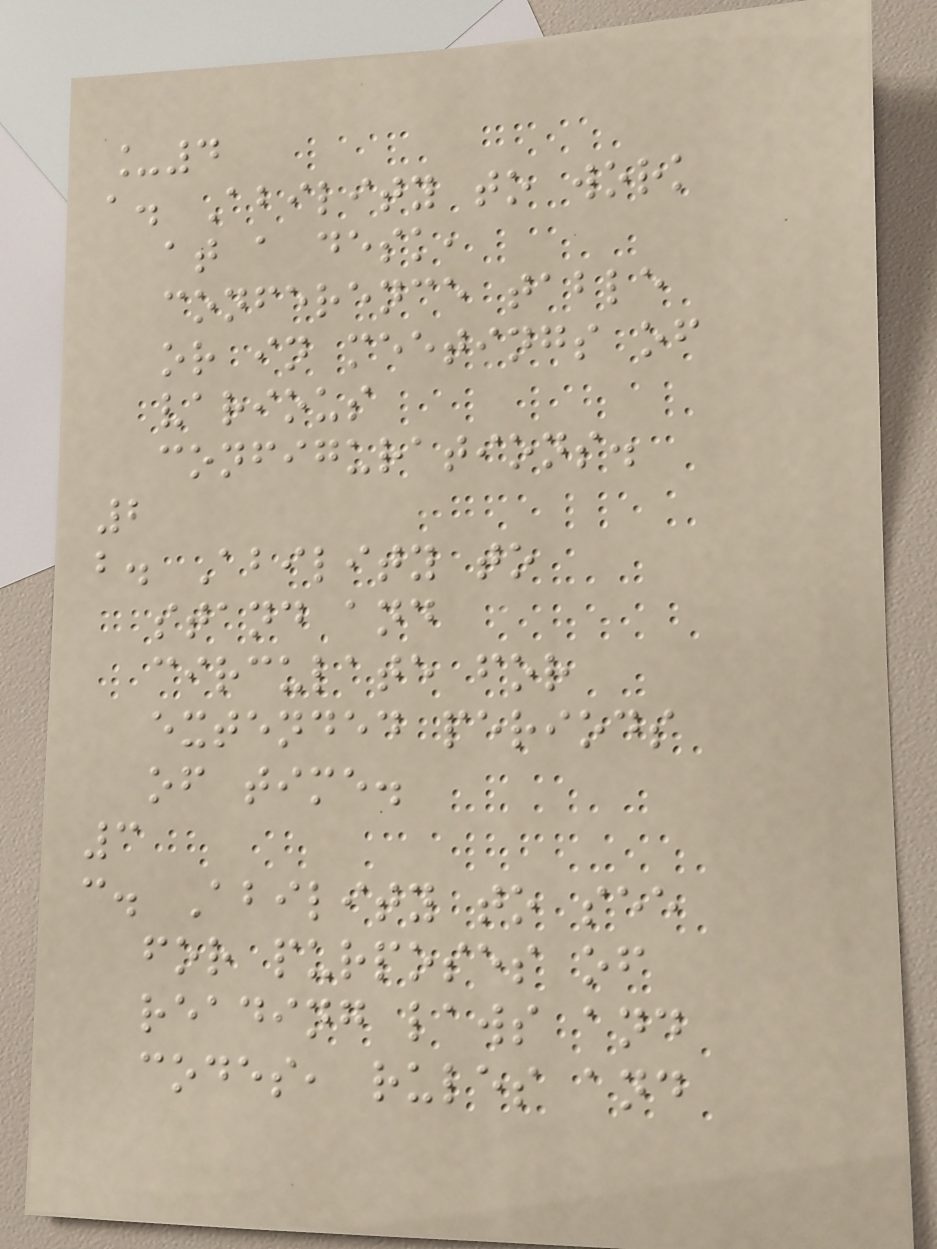_4
a. Ability to work
at a desk,
conference table
or in meetings of
various
configurations.
2
b. Ability to
stand and
circulate for
extended periods
of time.
3
c. Ability to see
for purposes of
reading laws and
codes, rules and
